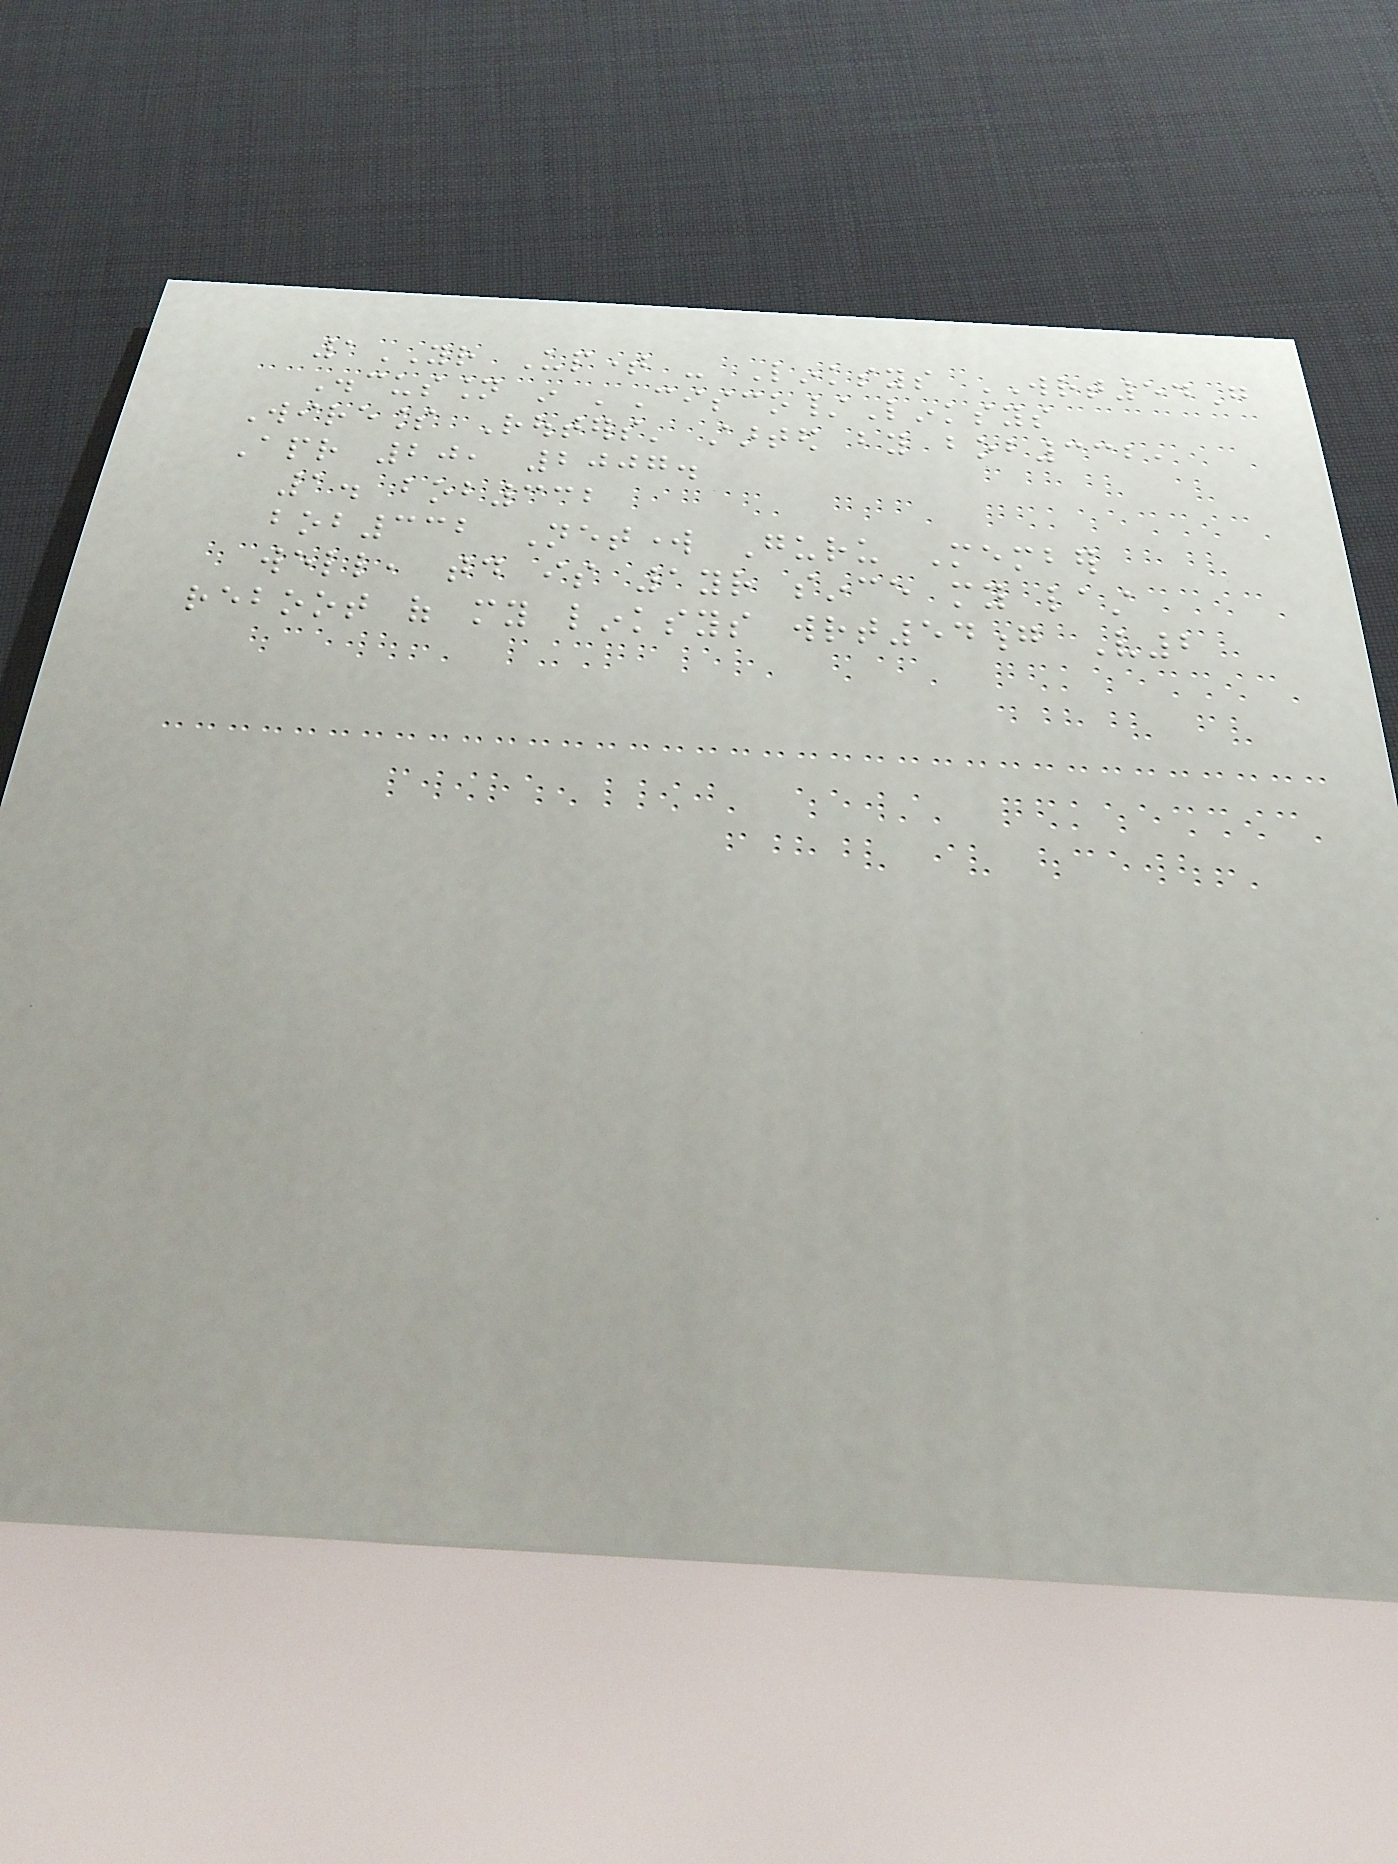1YR Uptime - Linksys WRT54G
Discussion in 'Cisco/Linksys
Wireless Routers' started by bob332,
Apr 20, 2007.
1. bob332
bob332 Network Guru Member
well, today is 1yr since my last
reboot of my linksys wrt54g V2
